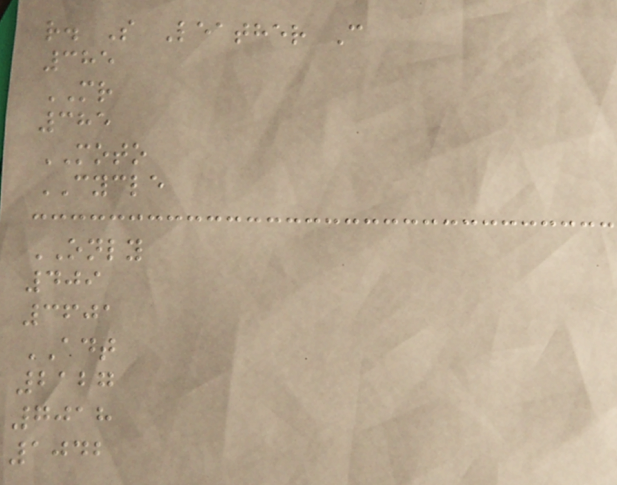r. S Leather C
385
MR
385
MOTO
CYCLE
ONLY
409
3601
ADT
2127
7018
1042
